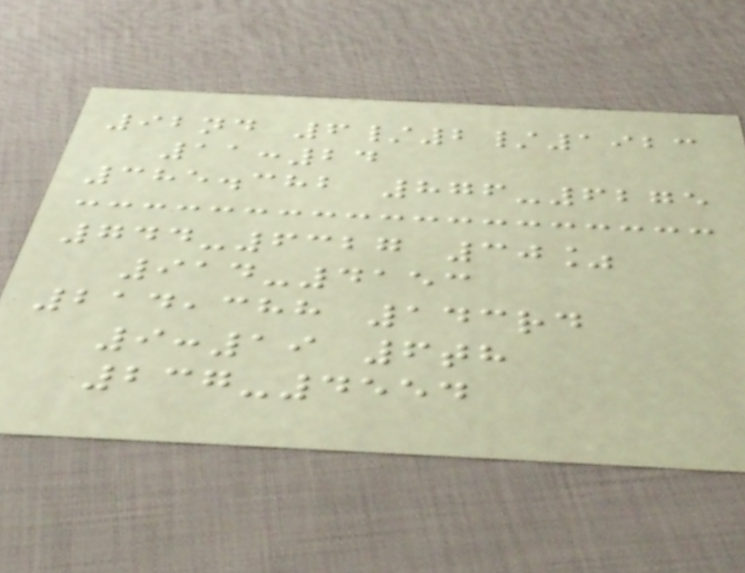92nd 6/2/1923
11:24
385.382 876-6275
744-6327 30%
914-4153
214,388 143rd
9:19 6th
237-4554
